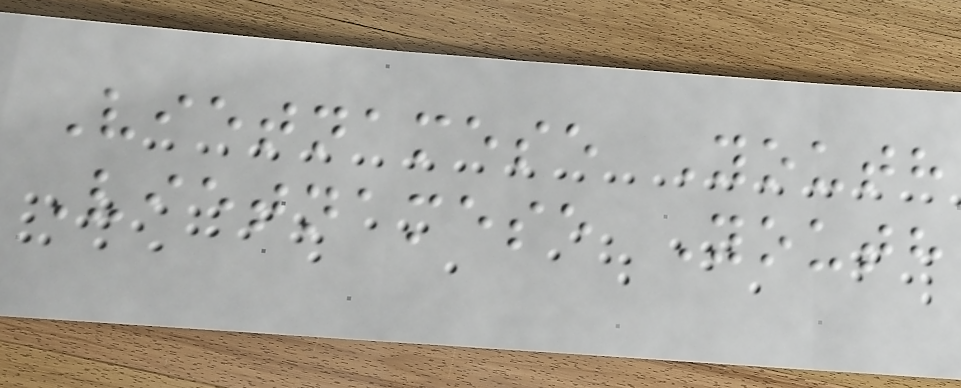Vietnamese Youth
Vietnamese Youth
